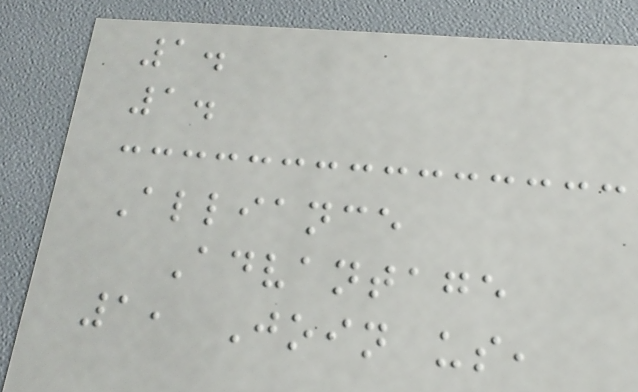1.
1.
Alliance
Advantage
1, Join us,
